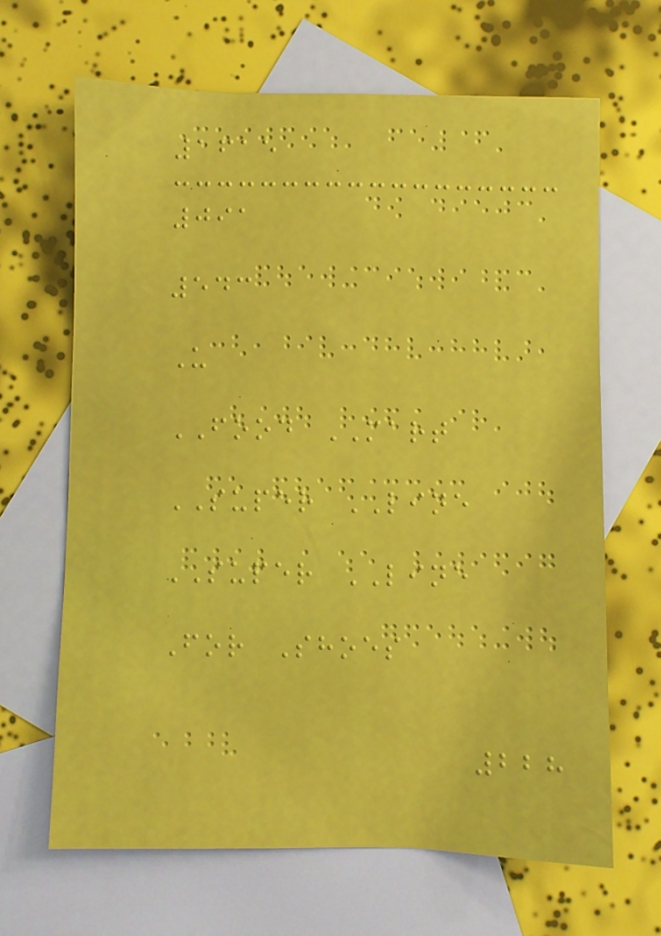1615
091
543
U
FOOD MART
SUPER LINE
SUPER LINE
For Shoes
228
